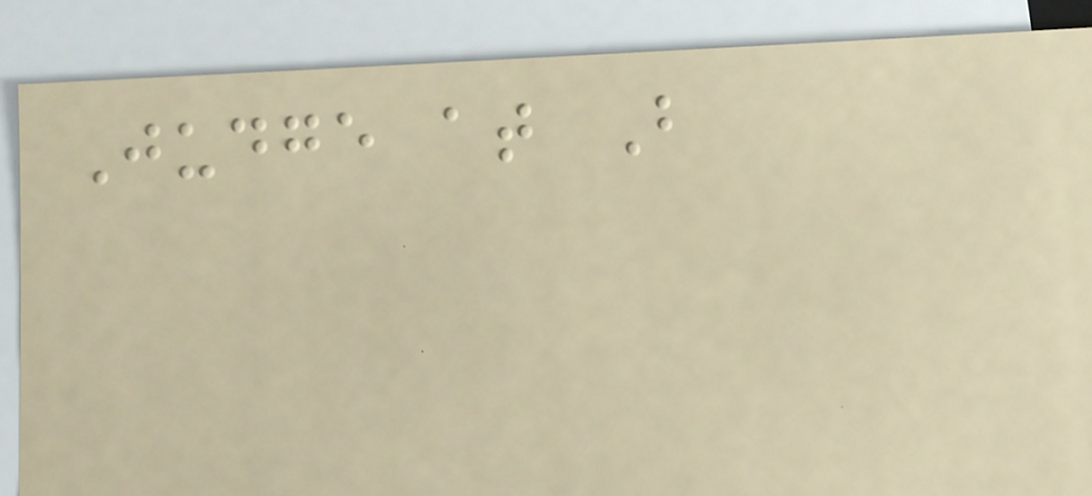Judge at B
